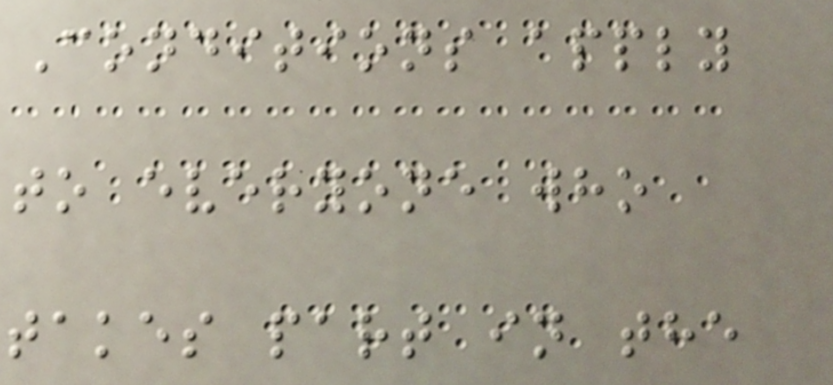Conditions apply
to everyone who
takes part in the
